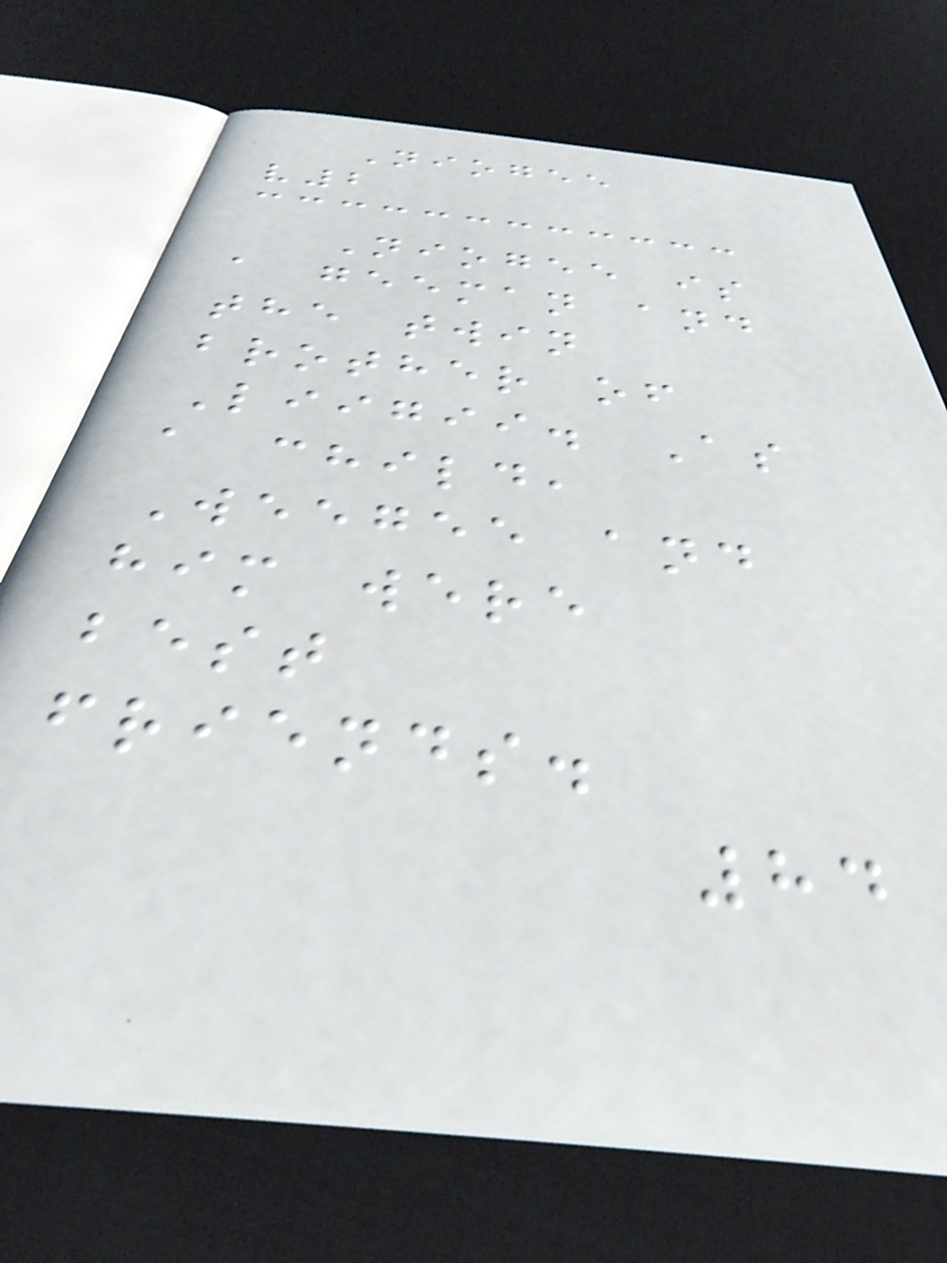Niogee
v2
Niogee is
a geeman and
the twin
brother of
Liigii. As
a child,
Weegee and
him were
best
friends.
84
